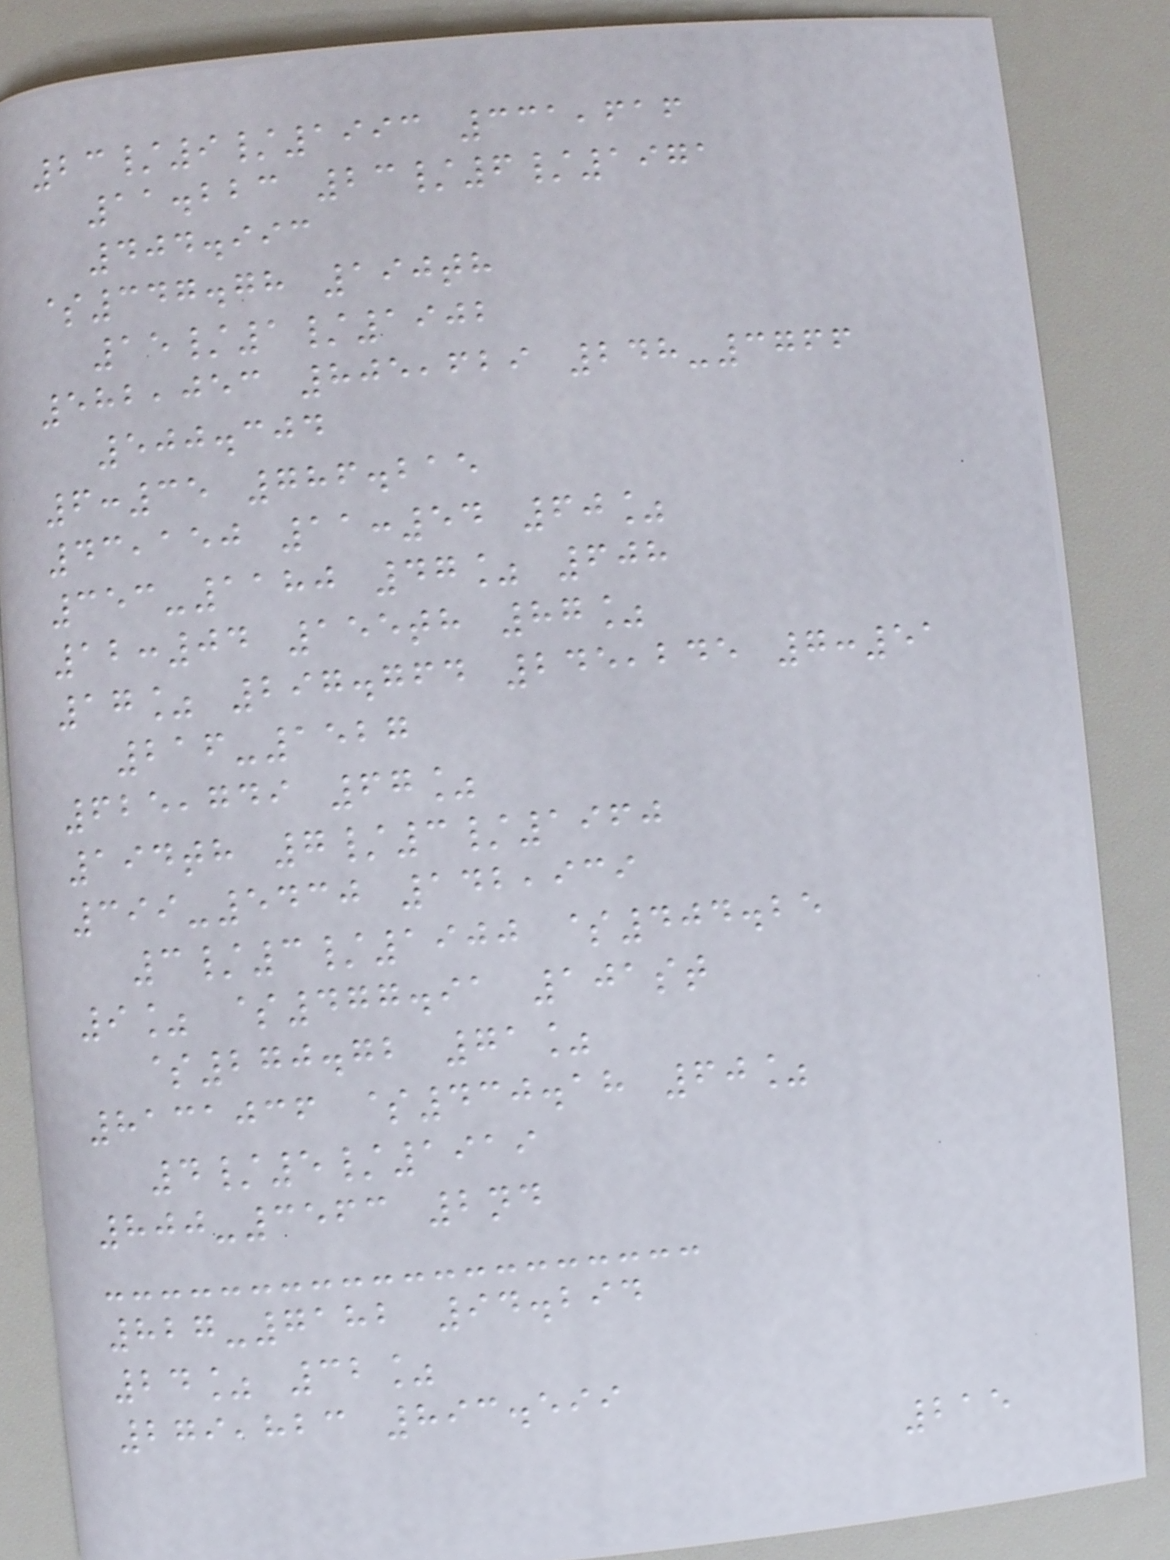23/9/1993 331,616
11.223 23/6/1971
404.993
$347.78 190th
15/1/1902
582,053 805,629 248-3766
500.304
6:35 786.215
43,150 11:54 60%
353-1180 47% 608
12:04 155th 87%
17% 297.764 245,245 7:51
216-1527
625,749 67%
194th 7/3/1960
399-5430 142,939
3/3/1900 $404.25
9% $477.91 101st
$270.72 71%
8131036 $430.18 60%
4/5/1919
800-3563 2nd
827-7182 94.294
24% 32%
279,823 893.599
215
